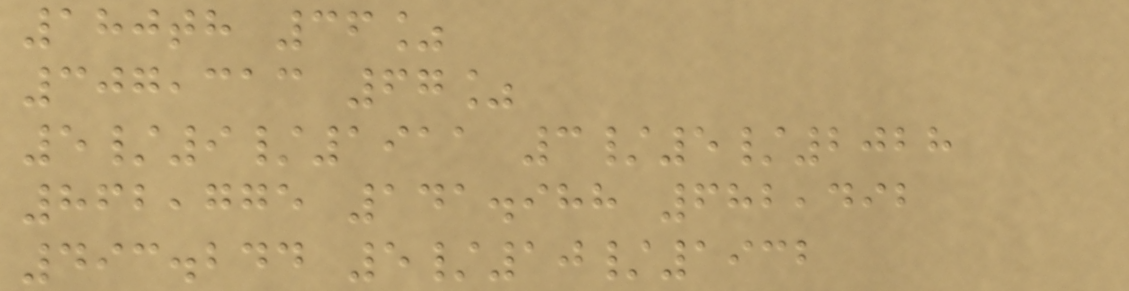180th 36%
307,313 67%
5/9/1911 3/5/2028
862,775 141.988 682,492
493.244 5/10/1932
